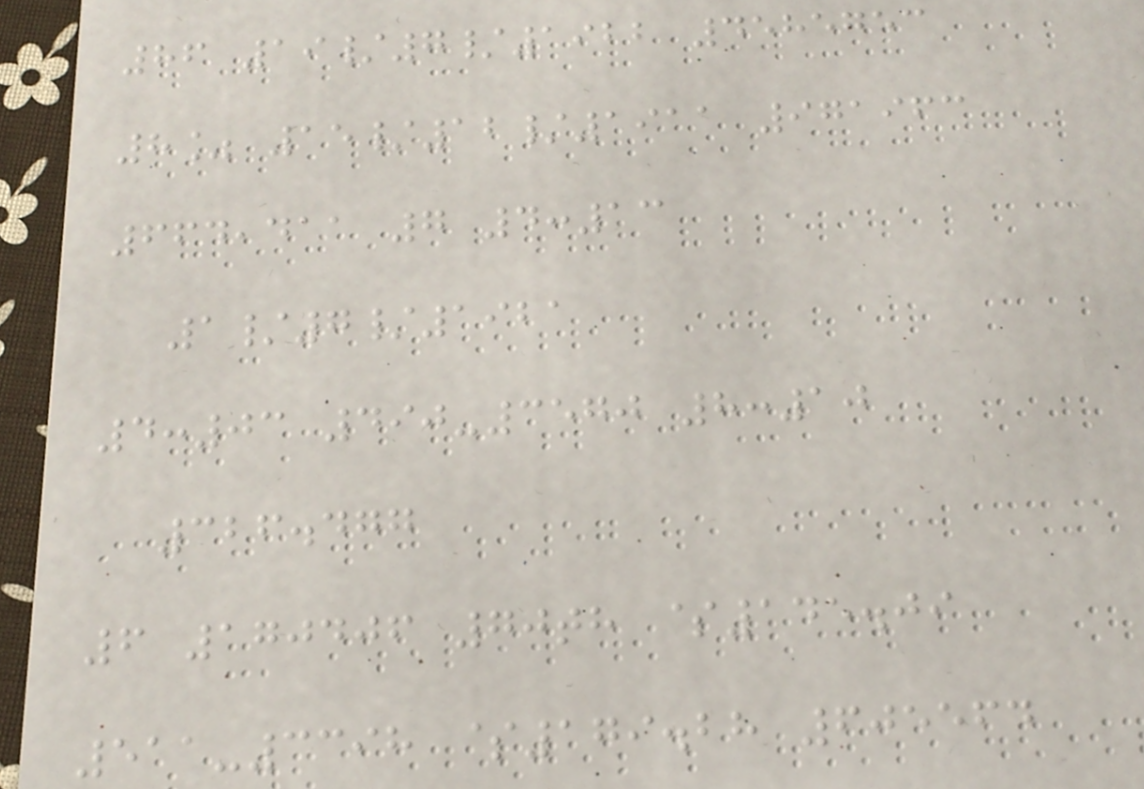86 19/7/1922 4585753
8% 15/12/1911 971963
664,411 7 4:13
1/7/1921
4:03 490-3570 8:10
326.477
6 170406 70th $145.09
511-3398 $179.28 605564
